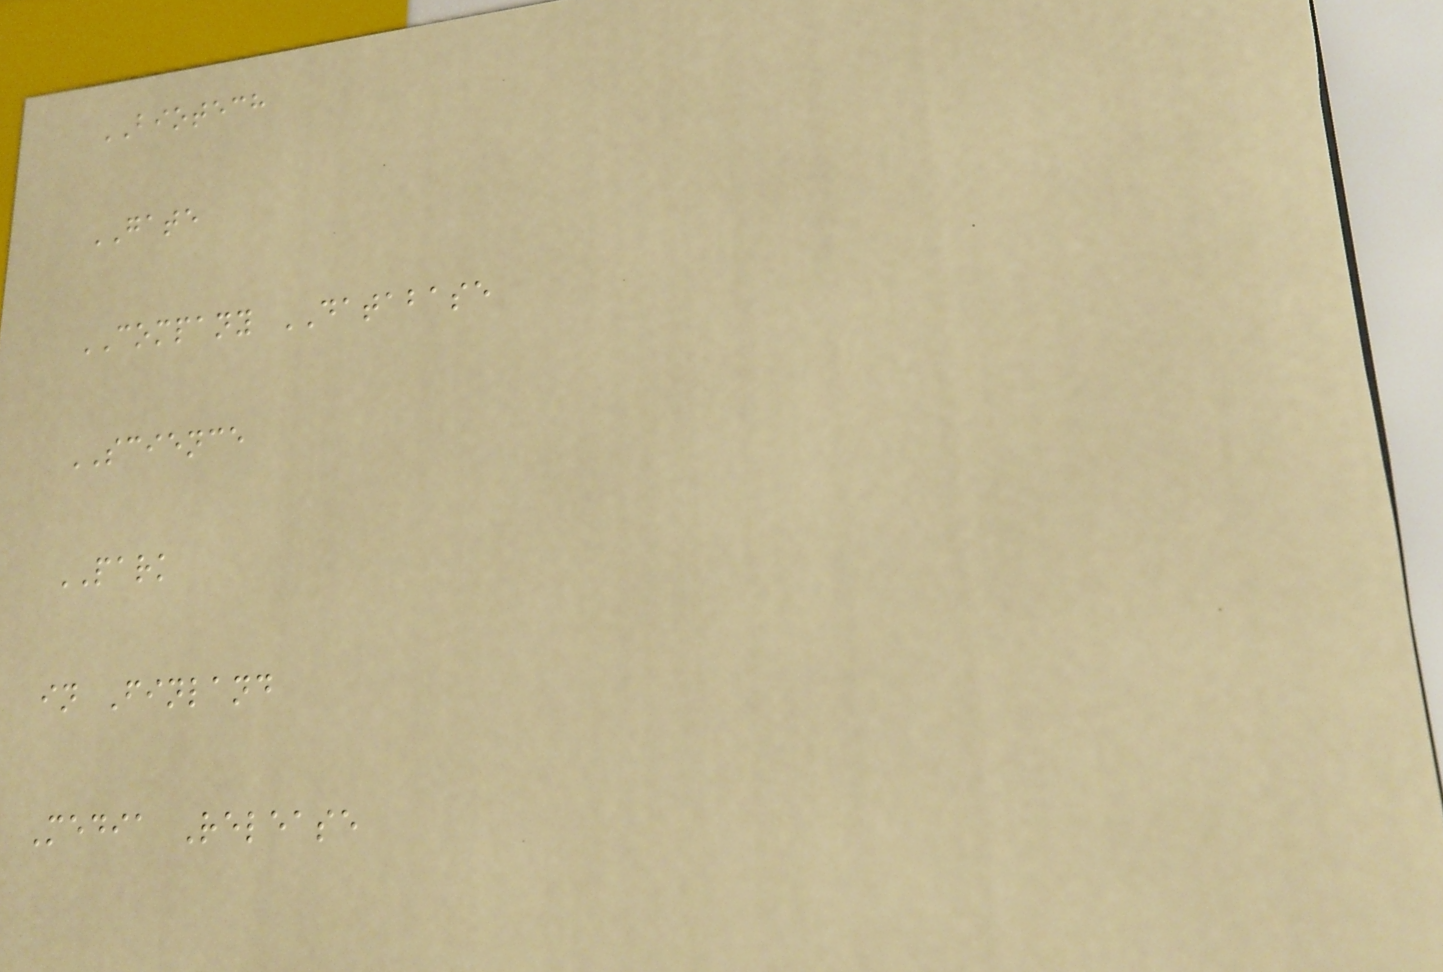BIOTECH
GATE
COMPANY DATABASE
SCIENCE
PARK
in Finland
Media Release
